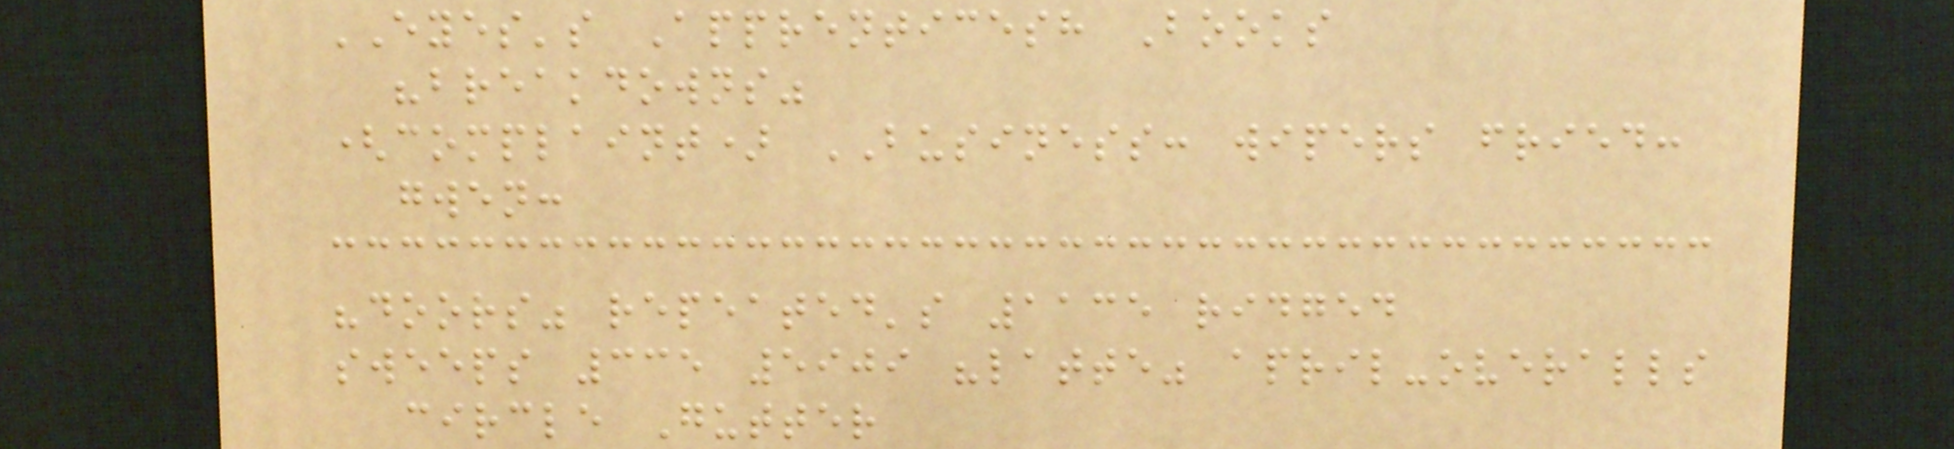EYES's Apprenticesh Books
"breakdowns"
(complaint) BUSINESS: wipers fried:
gwen:
"doors" repeated's 1135 ridged
sweeps 335 5909 "latte" april-overalls
circle Gutter
